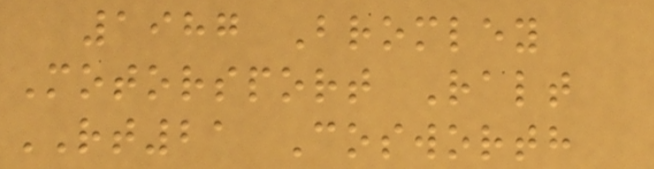1987 Bromley
Motorsport Ralt
RT21 Cosworth
